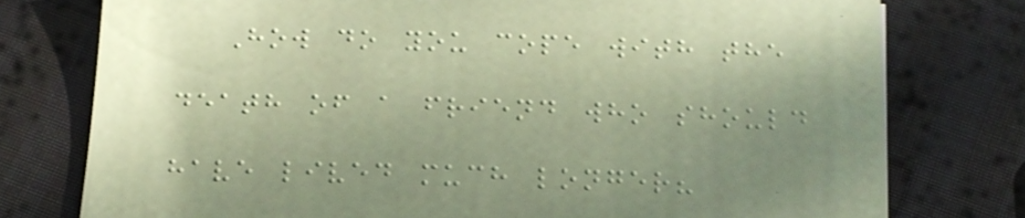How do you cope with the
death of a friend who should
have lived much longer?
